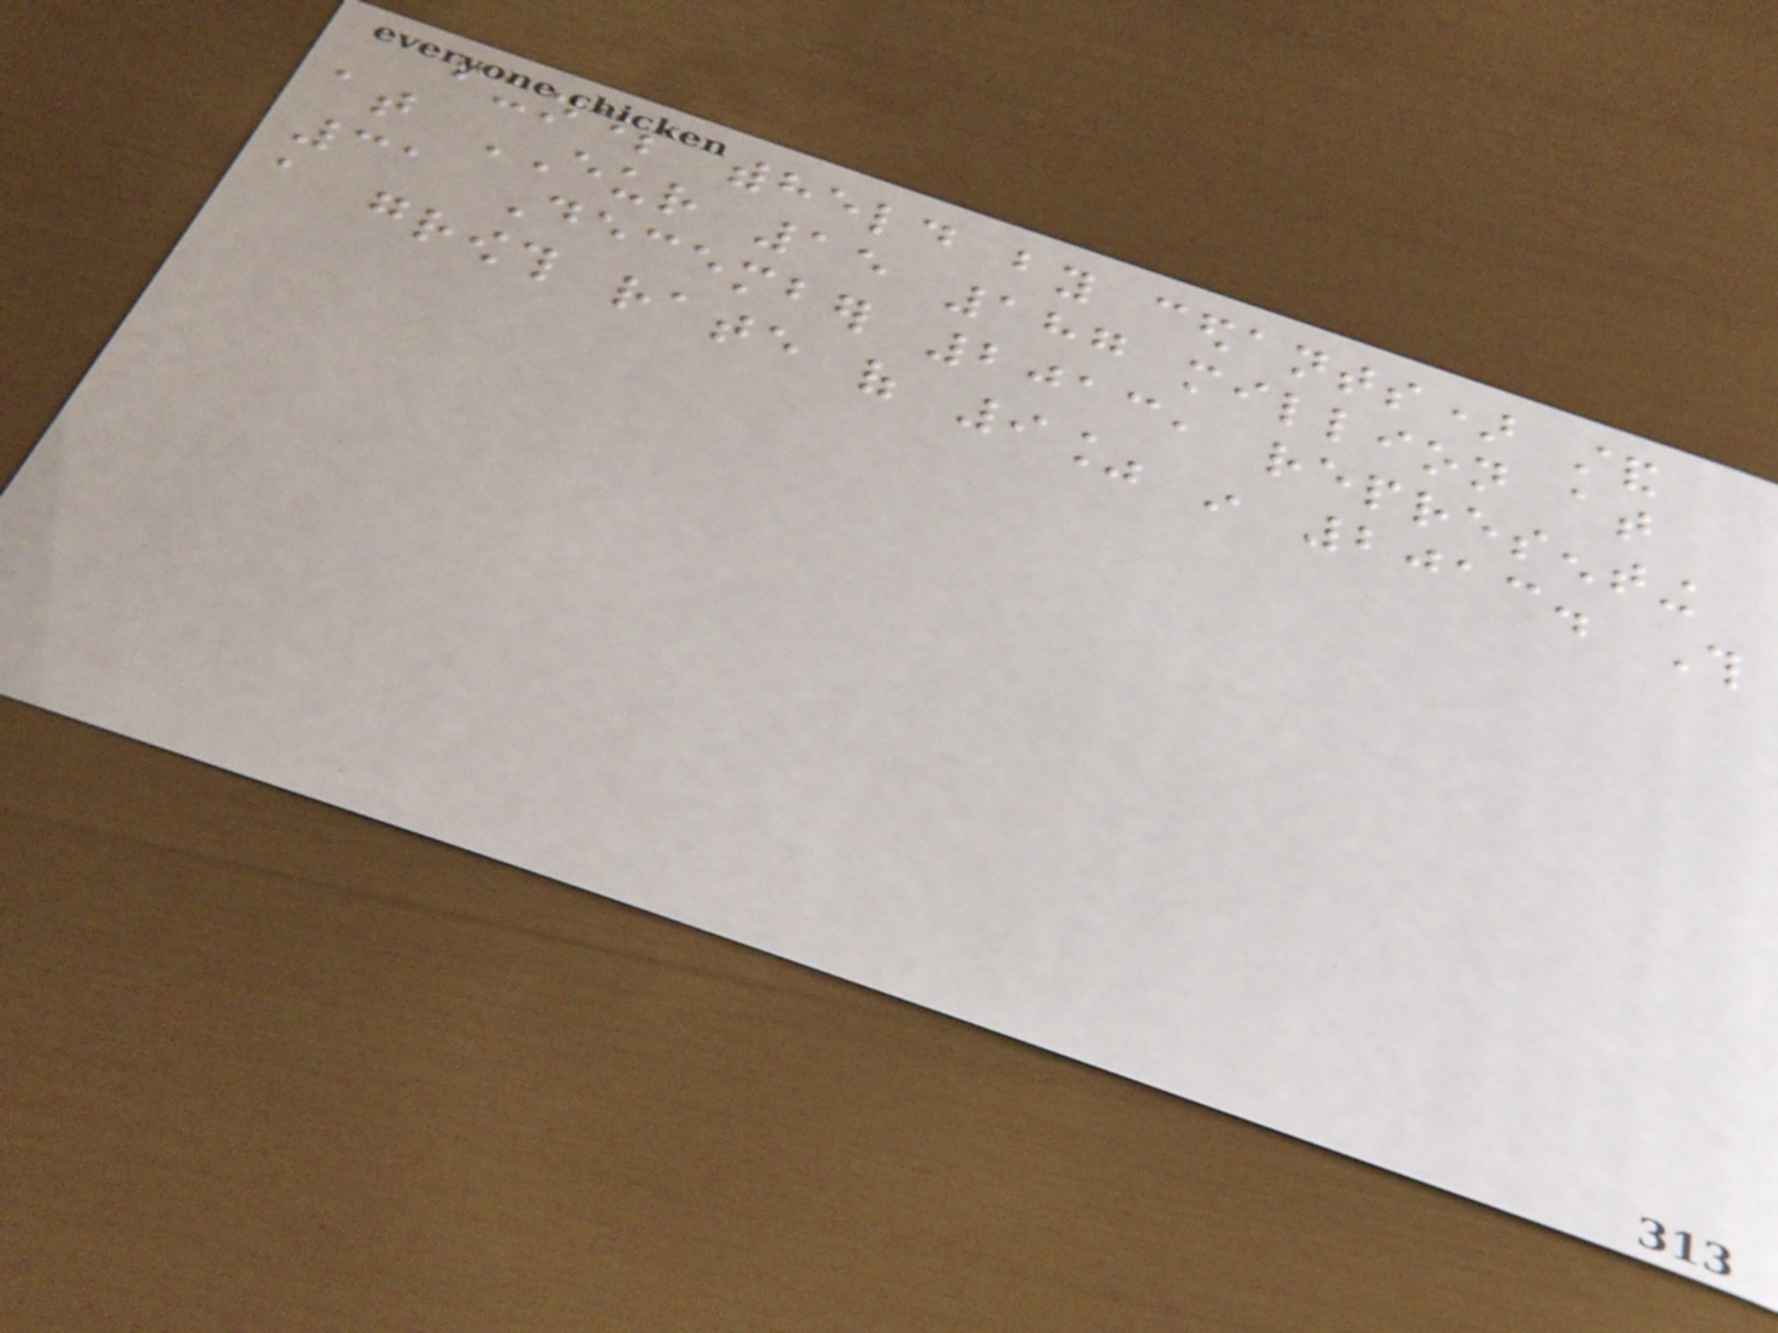funds withheld by cedants) stand
at EUR 15 187 million at
31 December 2013, representing
a growth rate of 9% in 2013. This
